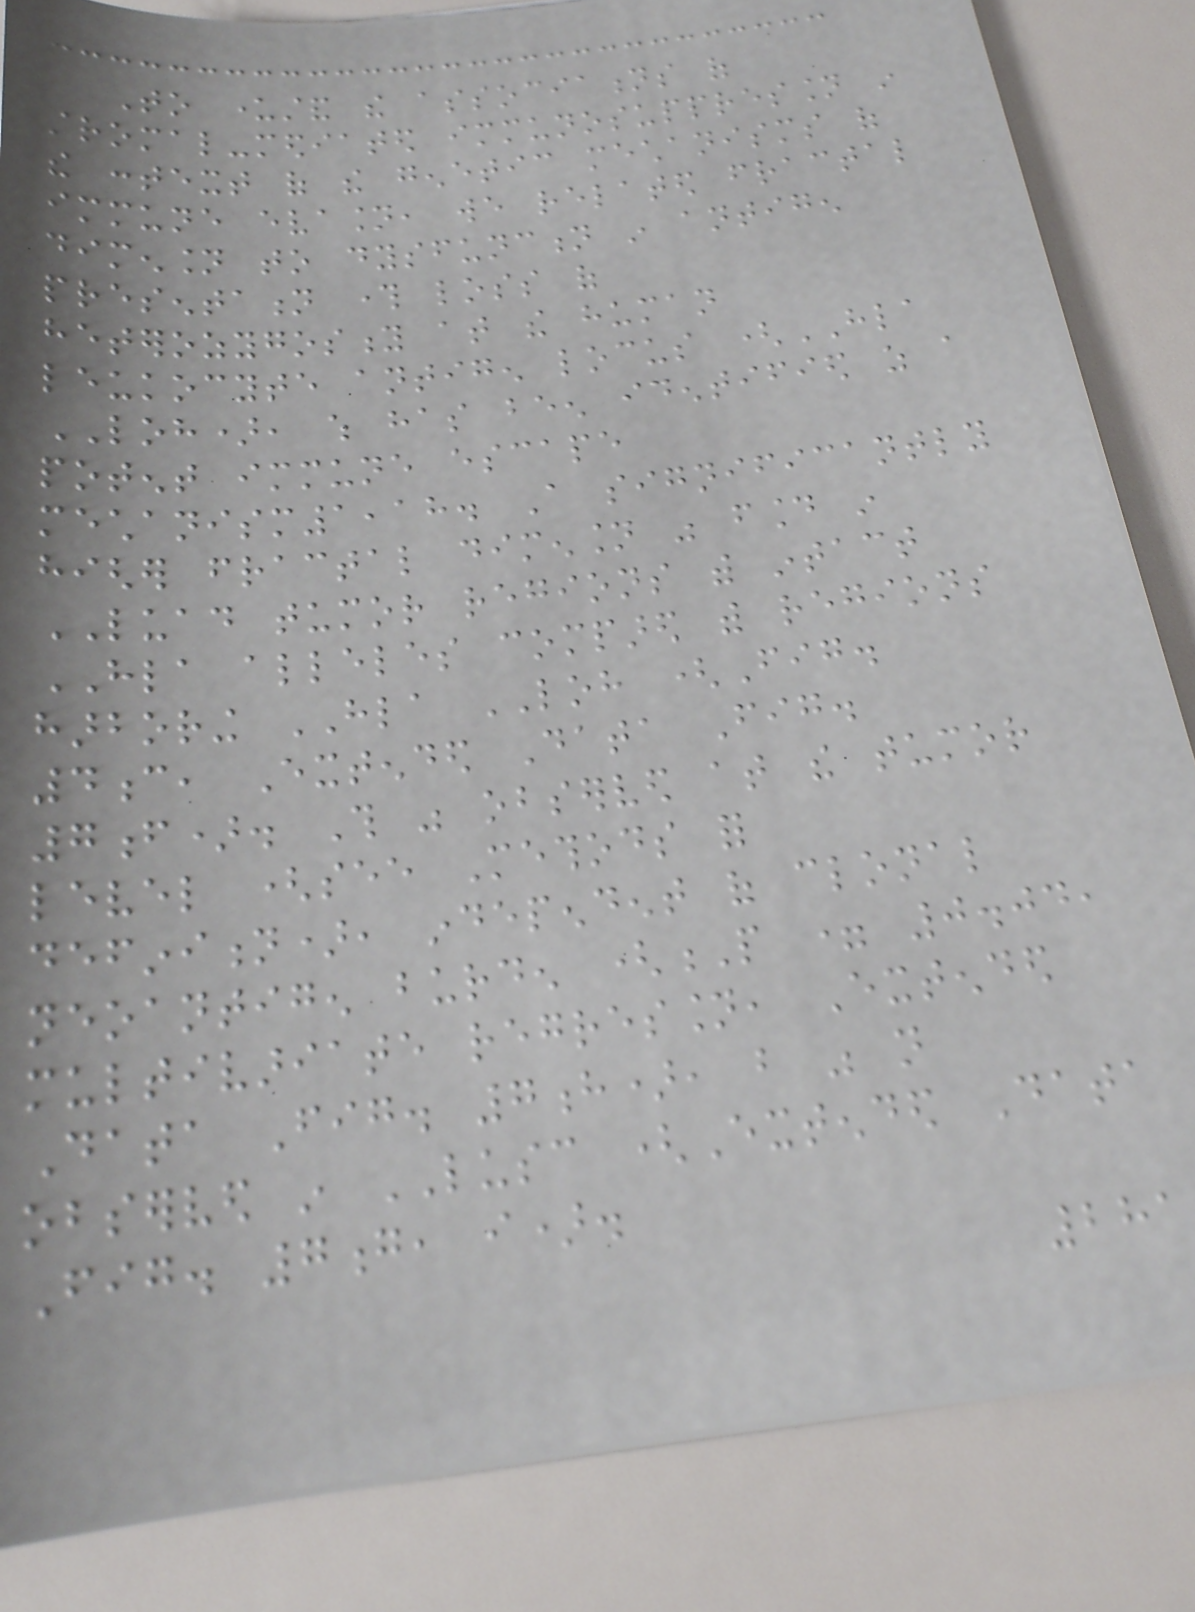To understand the associations of
stromal-mediated immunosuppression in
the context of the genetic mechanisms of
immune evasion, we related fractal
dimension to dysfunction in antigen
presentation through loss of
heterozygosity at the human
leukocyte antigen locus (HLA
LOH), which has been identified as a
potent immune escape
mechanism1,18. A significantly
higher fractal dimension was found in
LUAD tumor regions with intact
HLA alleles compared with regions
harboring HLA LOH (Fig.
4c, Extended Data Fig.
7f). This was observed at the tumor
level (see Methods for
definition), independent of clonal
neoantigen burden (P = 0.04,
multivariate regression, Extended
Data Fig. 7h), but was not
observed in LUSC (Extended Data
Fig. 7g, i).
281
